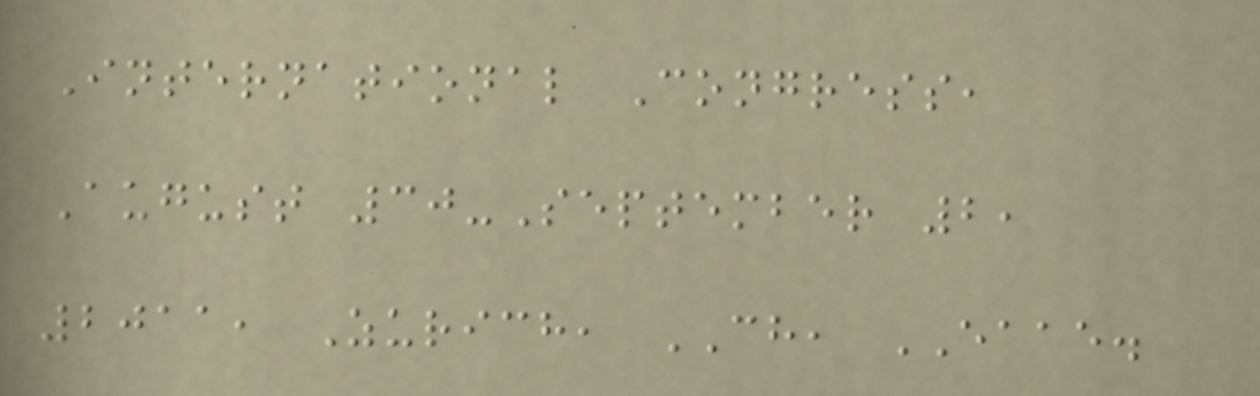International Congress,
August 30-September 2,
2011, Zurich, CH, EAAE.
